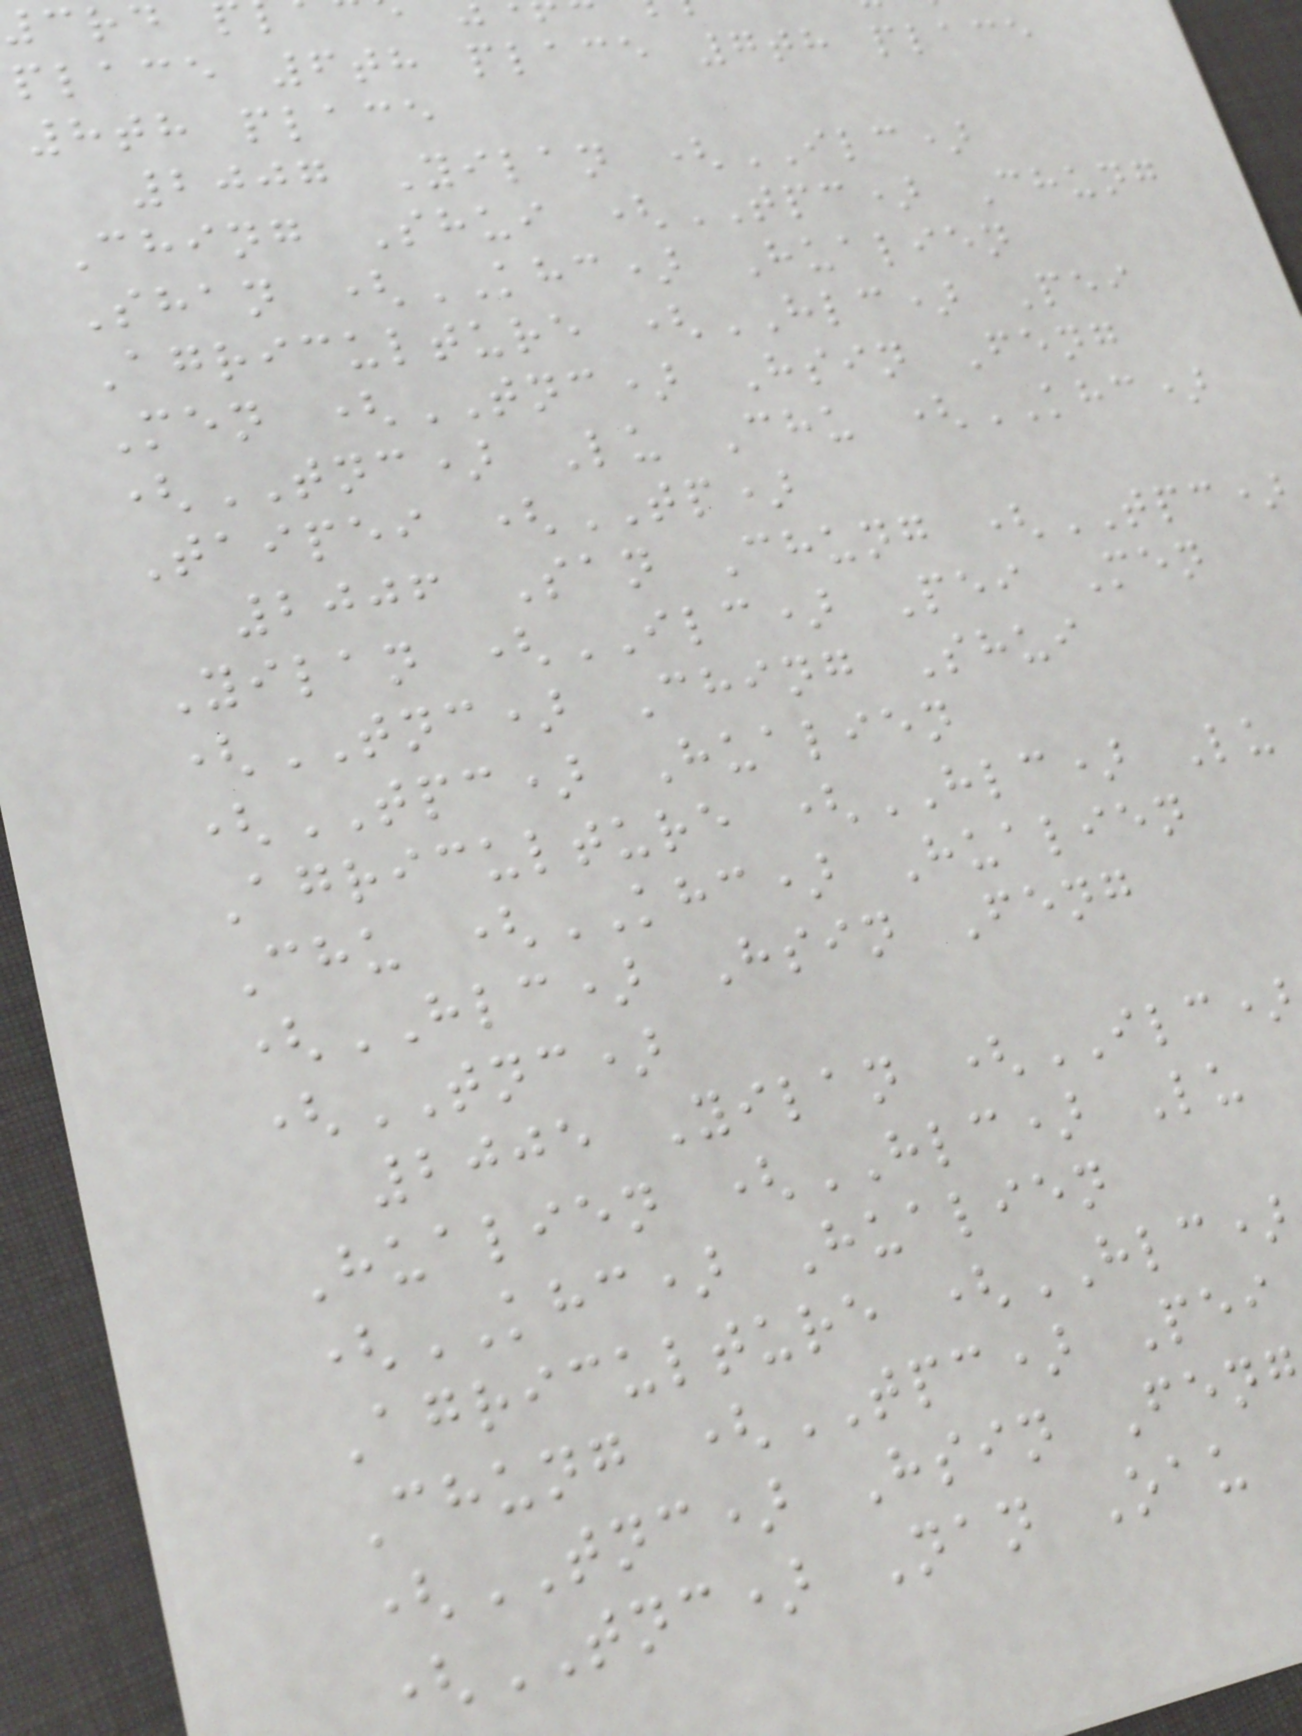place 6th place 7th place
8th place
2007 Yilan (ILC)
Ching Shui (TPC) Chung
Shan (KHC) Hualien
Agriculture (HLC) Pei
Men (TNC) Hsin Feng
(TNC) Lu Chu (KHC)
Taipei (TP)
2006 San Chung (TPC)
Yilan (ILC) Pei Men
(TNC) Ching Shui
(TPC) Hualien
Agriculture (HLC) Lu
Chu (KHC) Hualien
(HLC) Hsin Feng
(TNC)
2005 Yilan (ILC)
Hualien (HLC) Lu
(KHC) Hualien
Agriculture (HLC)
Chung (TPC) Pei
(TNC) Hsin Fen
(TNC) Nan Oau
